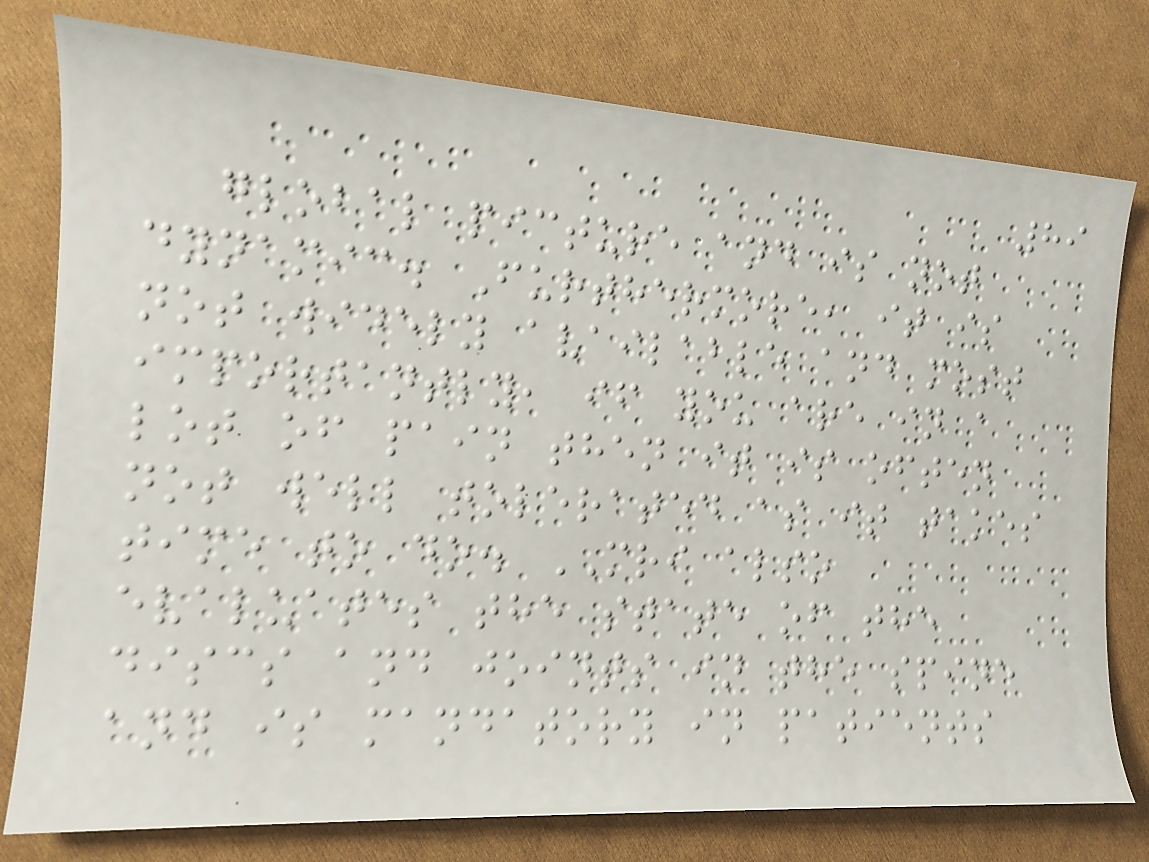89
global picture and is not
dynamic. Furthermore, it is
not widely available and most
importantly, if you are in a
lot of pain then it is often
not well tolerated as it takes
time to do. MRI also
evaluates the state of the
discs and joints in the spine
and is mandatory in patients
